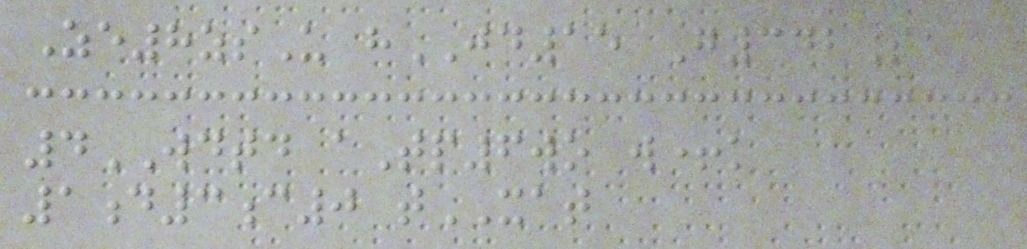Ze8zsU hJD15 G342S
4WDTD aTp6wo w+k
1d3c0 tXAT
